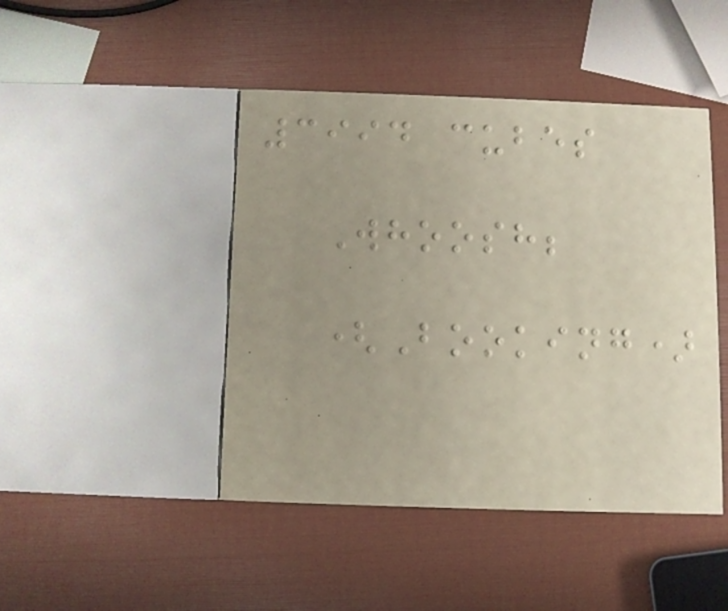3994 cubes
Whoosh;
(Booking)
